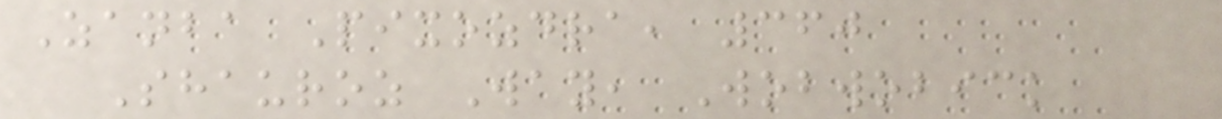Zanba Pixozdra, 360
Shauroz Way, Wobwobick
